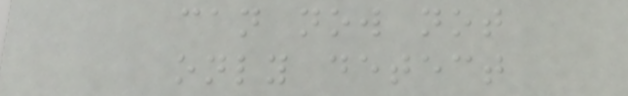can now not
only detect
